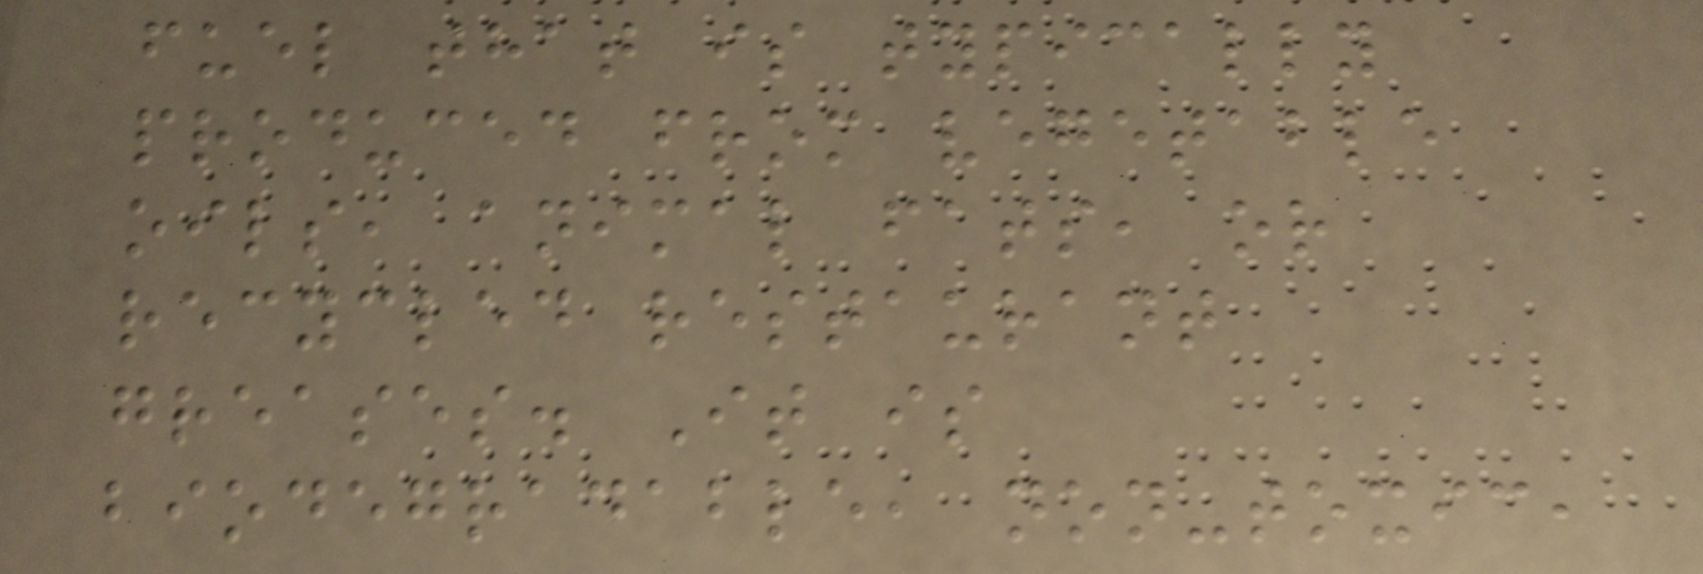fuel that is typically
produced from vegetable
oils, animal fats, or
recycled restaurant
greases. It is
biodegradable, non-toxic,
